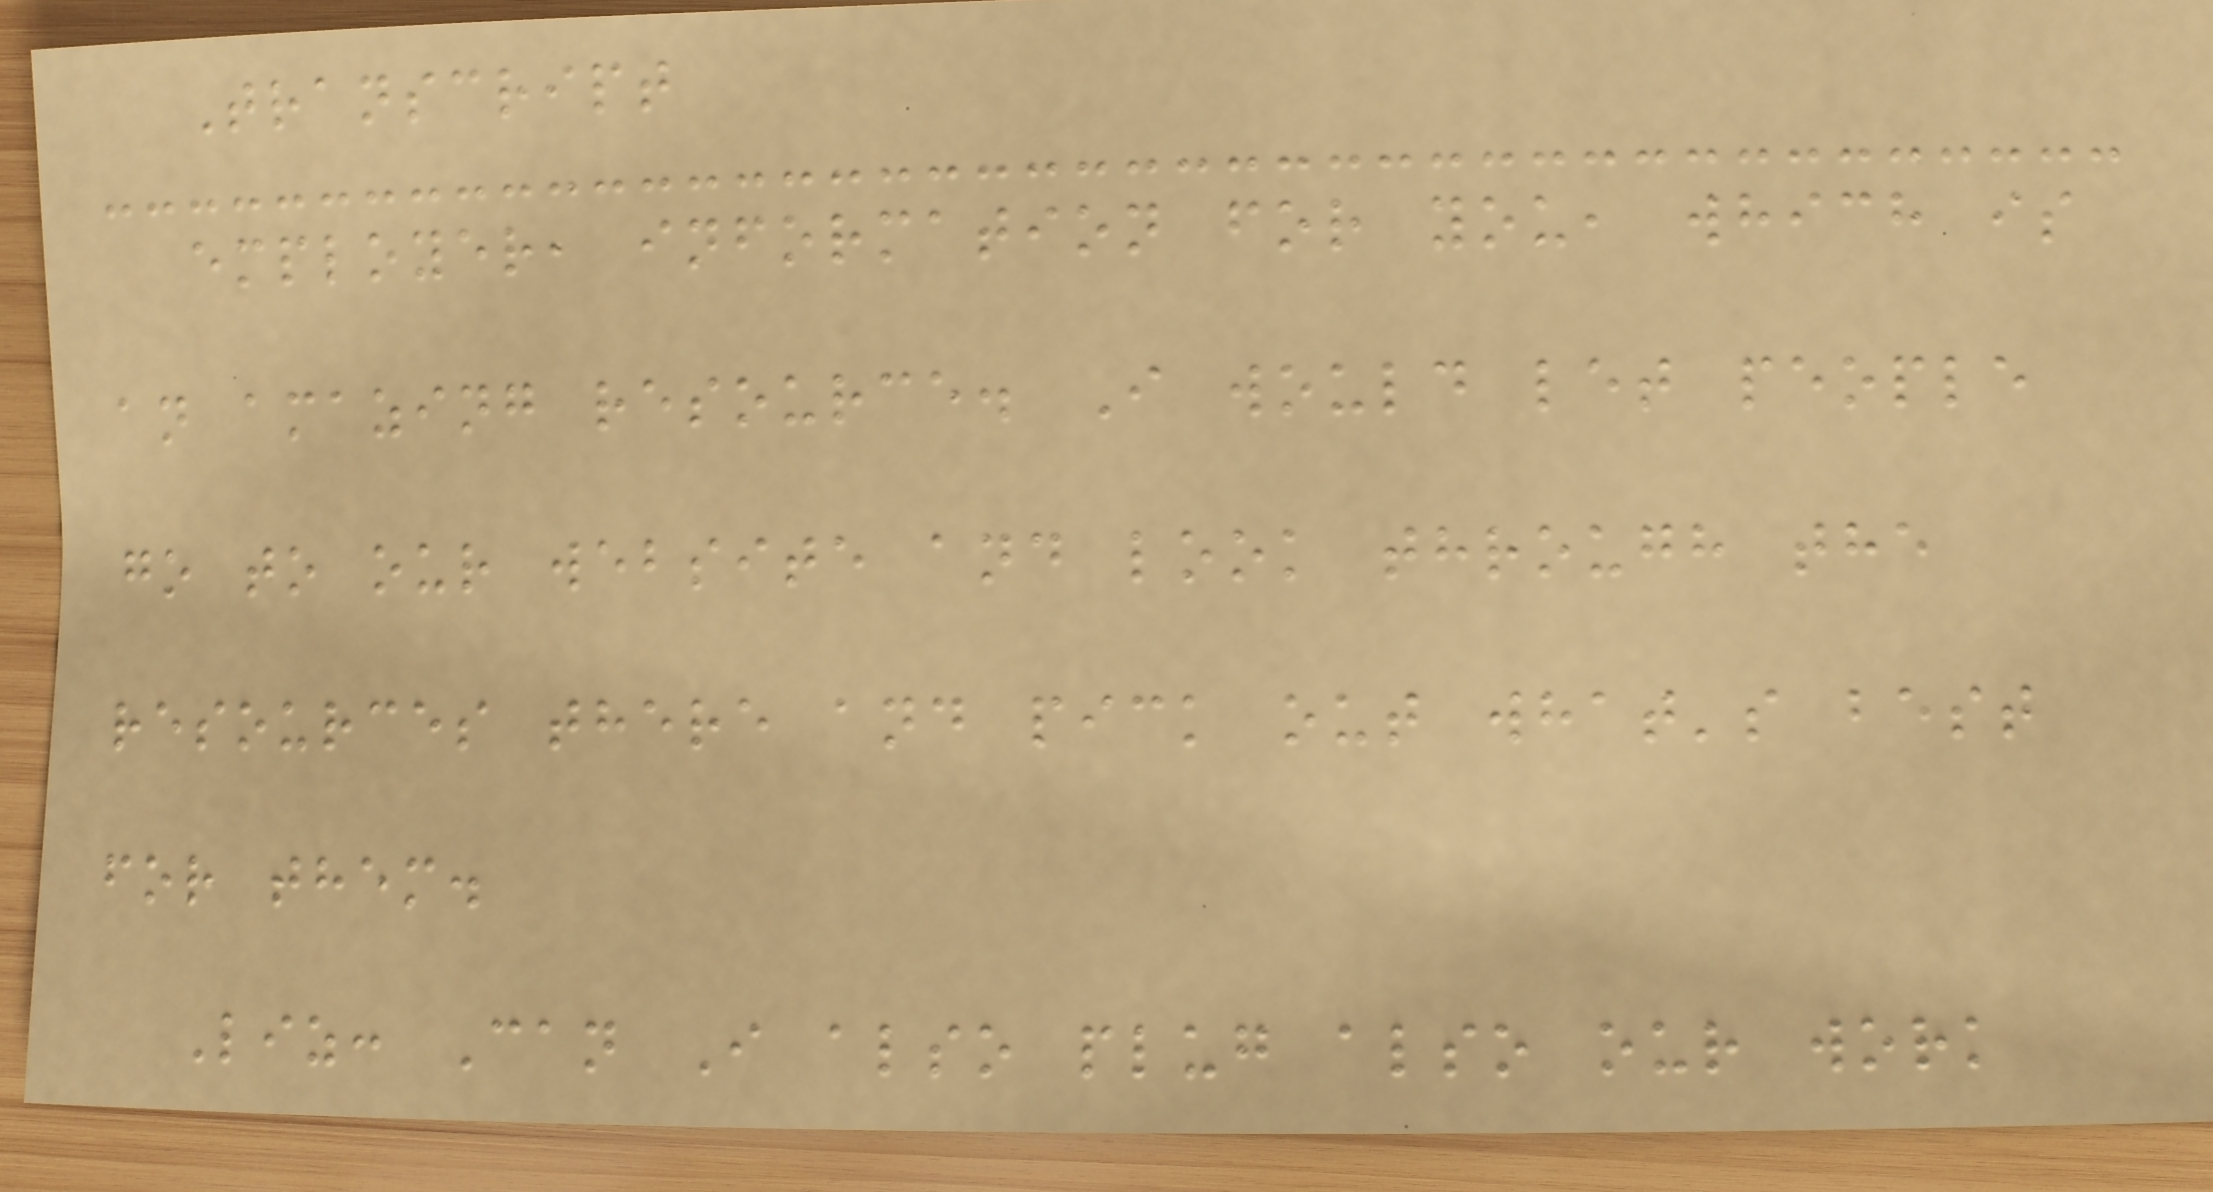Transcript
employer, information for you, which is
an amazing resource. I would let people
go to our website and look through the
resources there and pick out what's best
for them.
Liz: Can I also plug also our work
